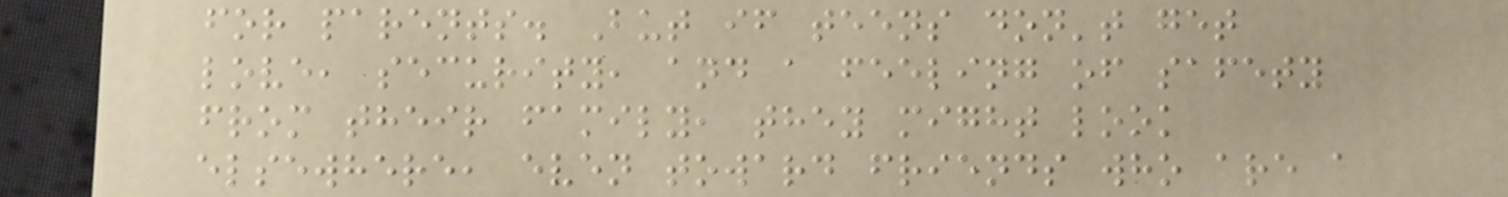for parents. But if teens don't get
love, security, and a feeling of safety
from their family, they might look
elsewhere, even toward friends who are a
